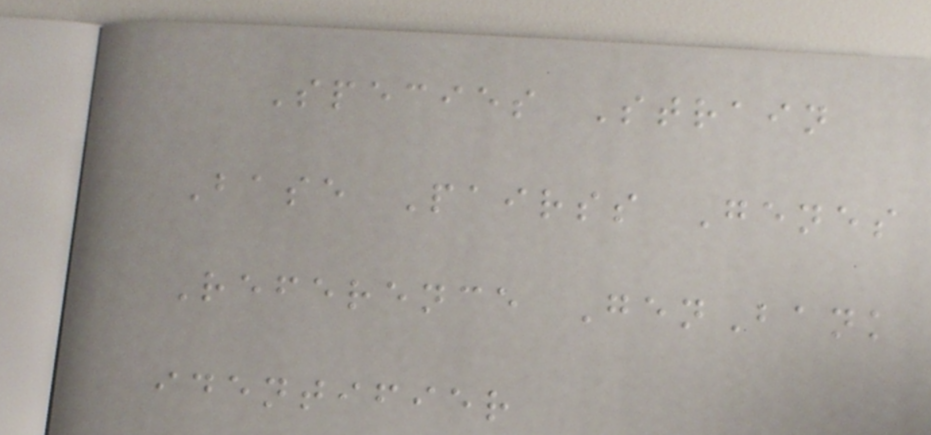Species Strain
Base Pairss Genes
Reference GenBank
identifier
